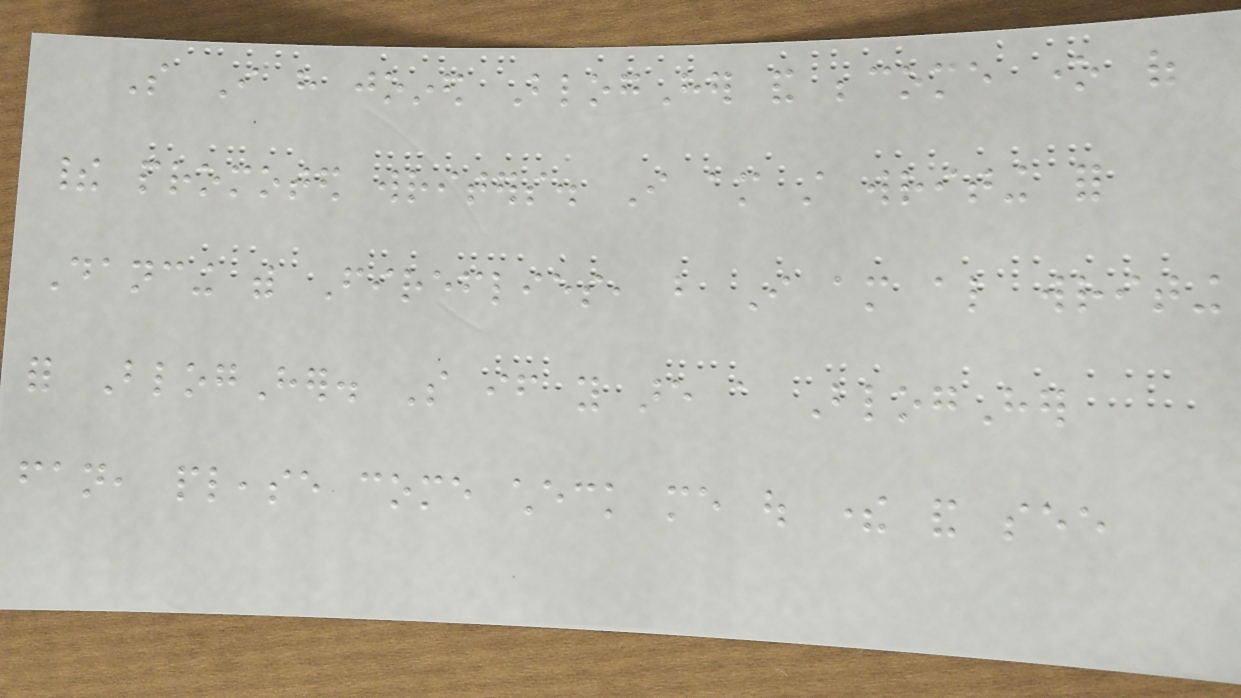So I have joined BlogHer and become one of
their promoted writers. I am still writing for
Dancing with Fireflies, but I am also writing
for BlogHer. So if you are a BlogHer
fan, please come check me out there and see
